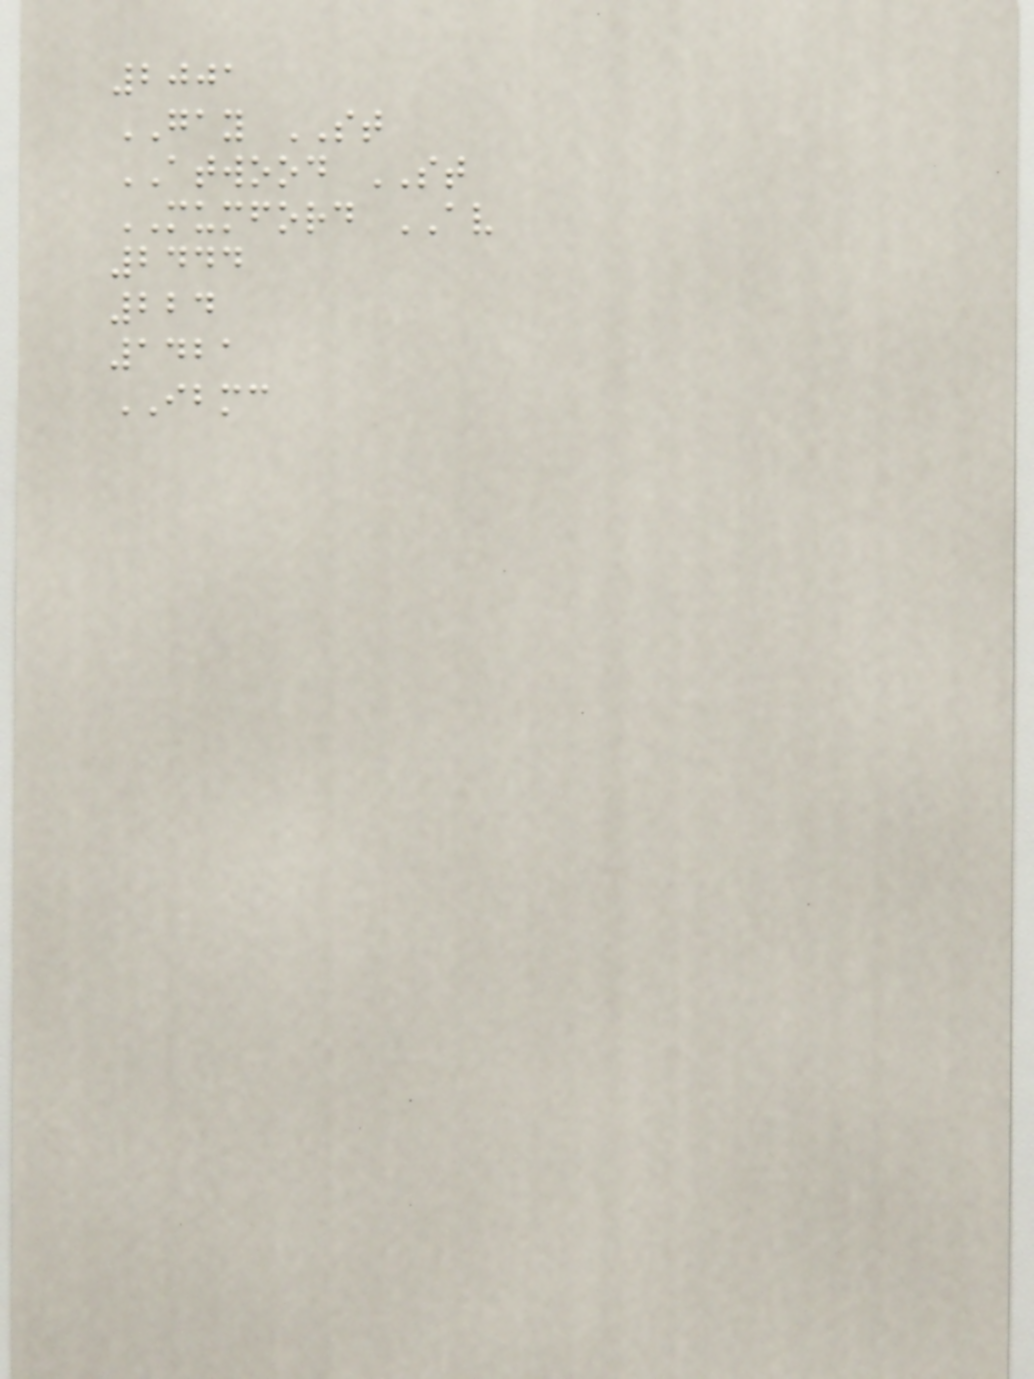2001
GAY ST
ATWOOD ST
MUMFORD AV
2444
224
1421
IBMC
